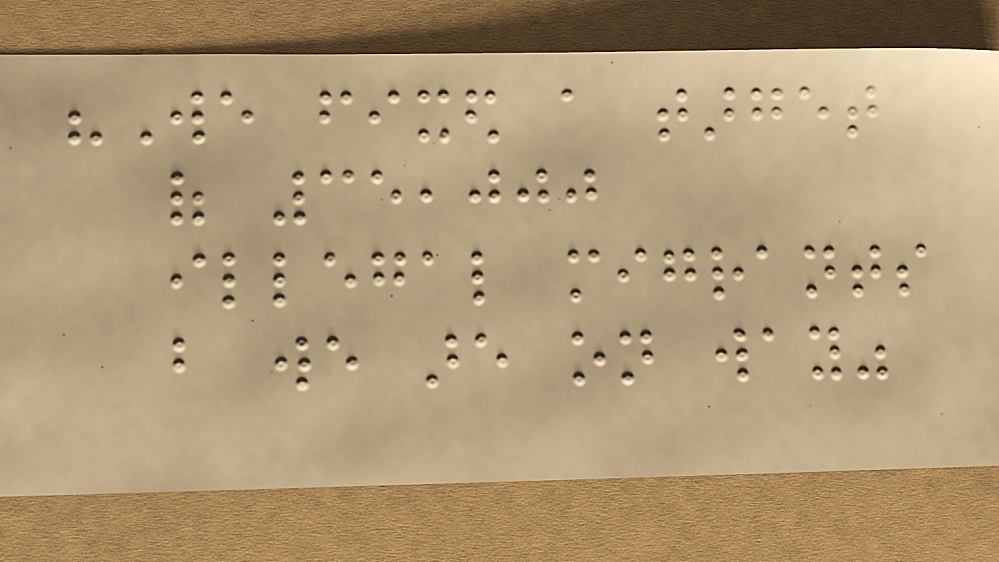"We fixed a target
of 35,000
illegal migrants
but we are on way"
